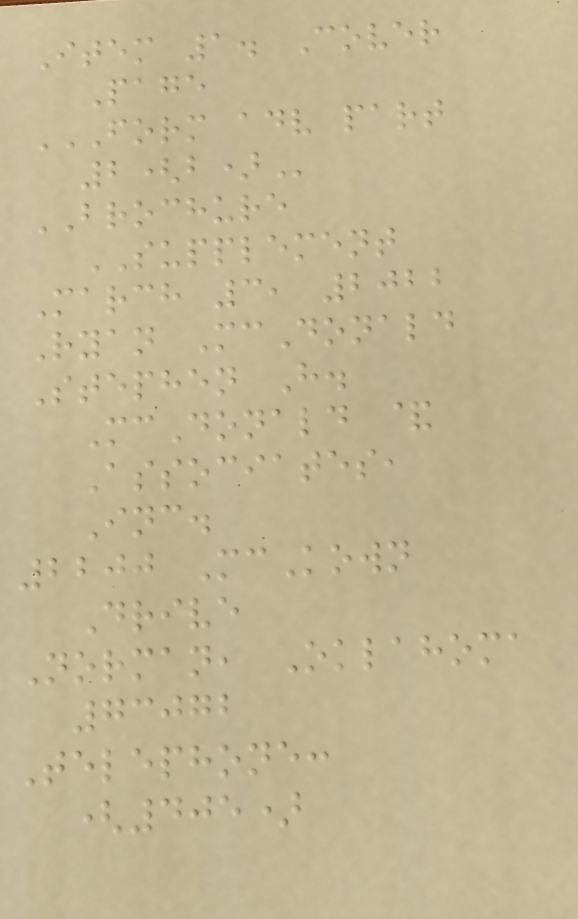Item 1. Cover
Page
FORM ADV PART
2(B)
BROCHURE
SUPPLEMENT
March 3, 2022
Ryan McDonald
Stephen H.
McDonald &
Associates,
Inc.
2200 McKown
Drive
Norman, Oklahoma
73072
Telephone:
(405)
